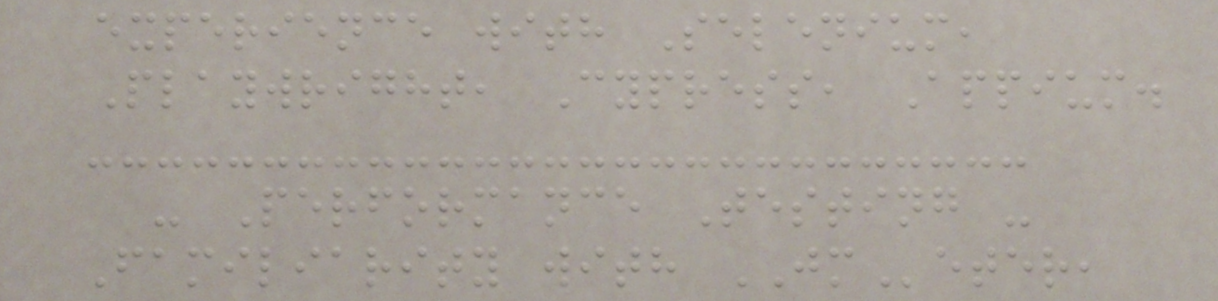experience with Selenium,
Playwright, Cypress, Appium.
- Performance Testing -
Familiarity with JMeter,
